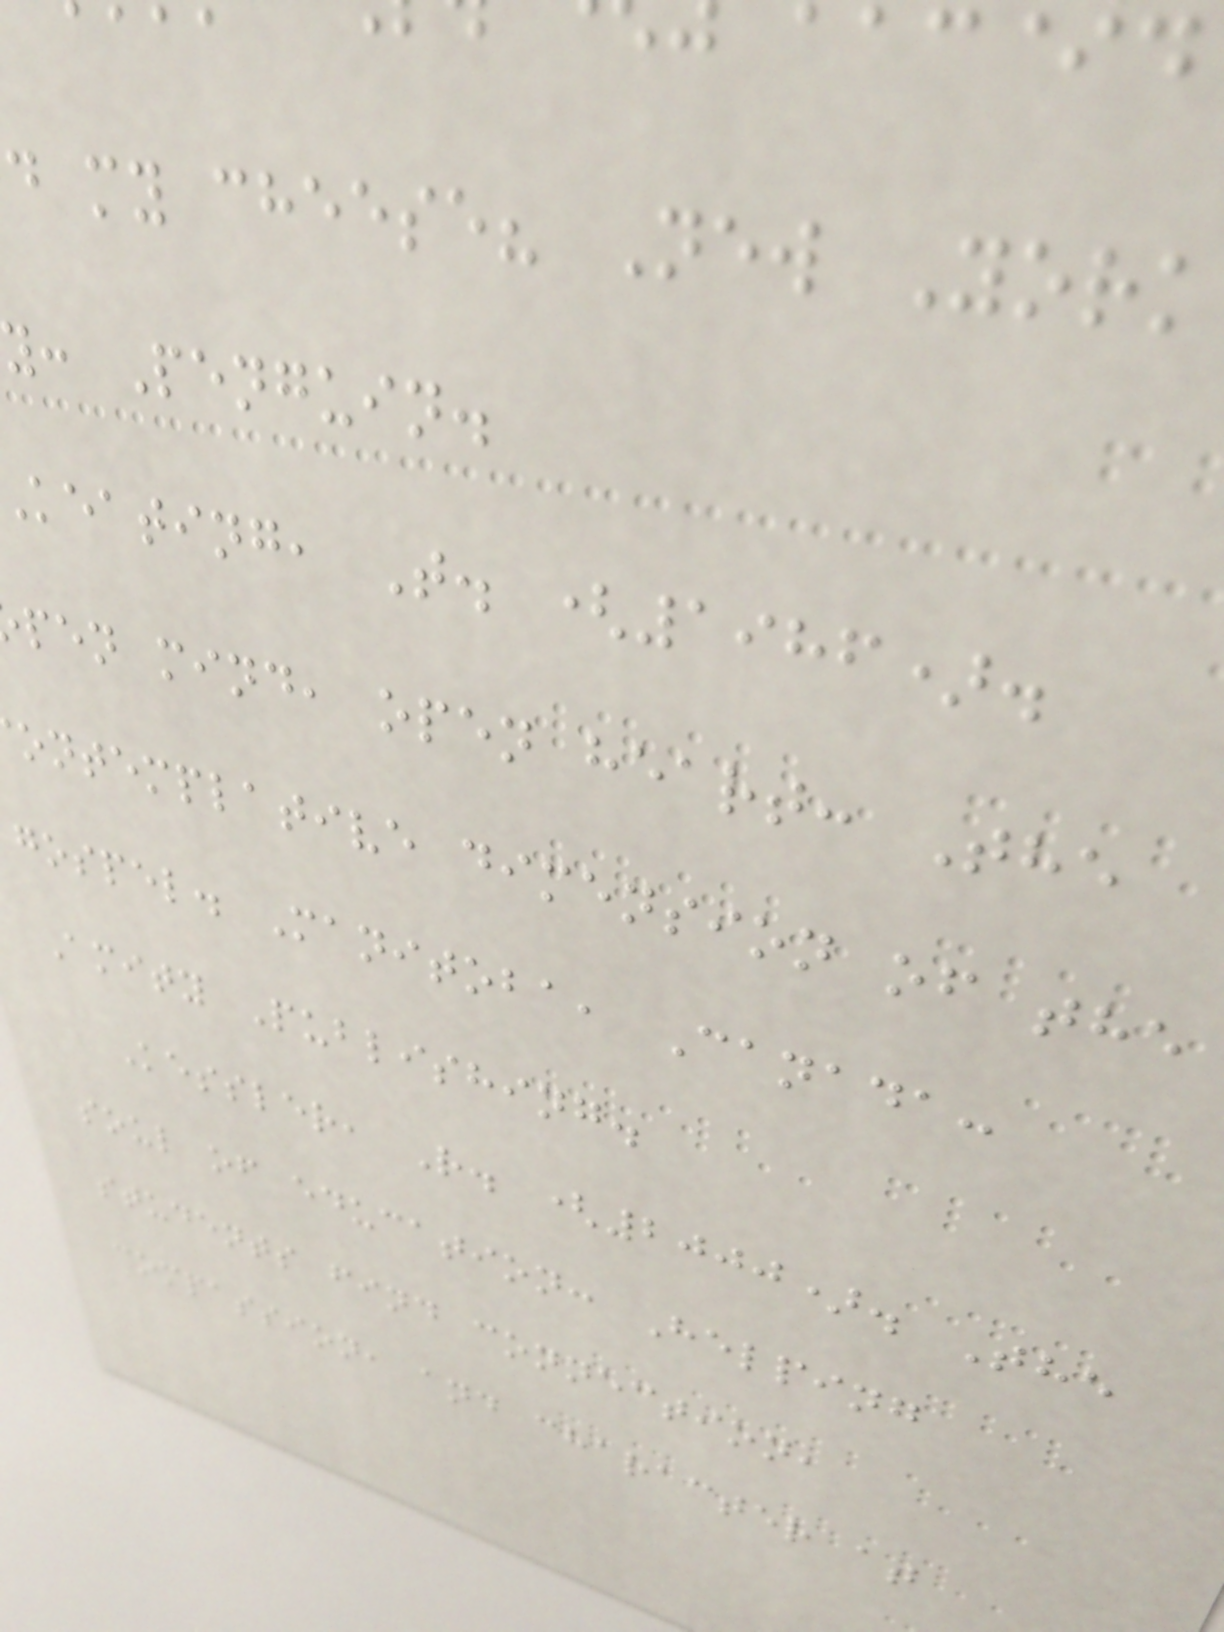d my cheese? New York
: Penguin.
keating, T. (1986).
pen mind, open heart: The
ontemplative dimension of the
gospel. Manitoba, Canada:
Amity Publishing.
Kessler, R. (2000). The
soul of education: Helping
students find connection,
compassion, and character at
